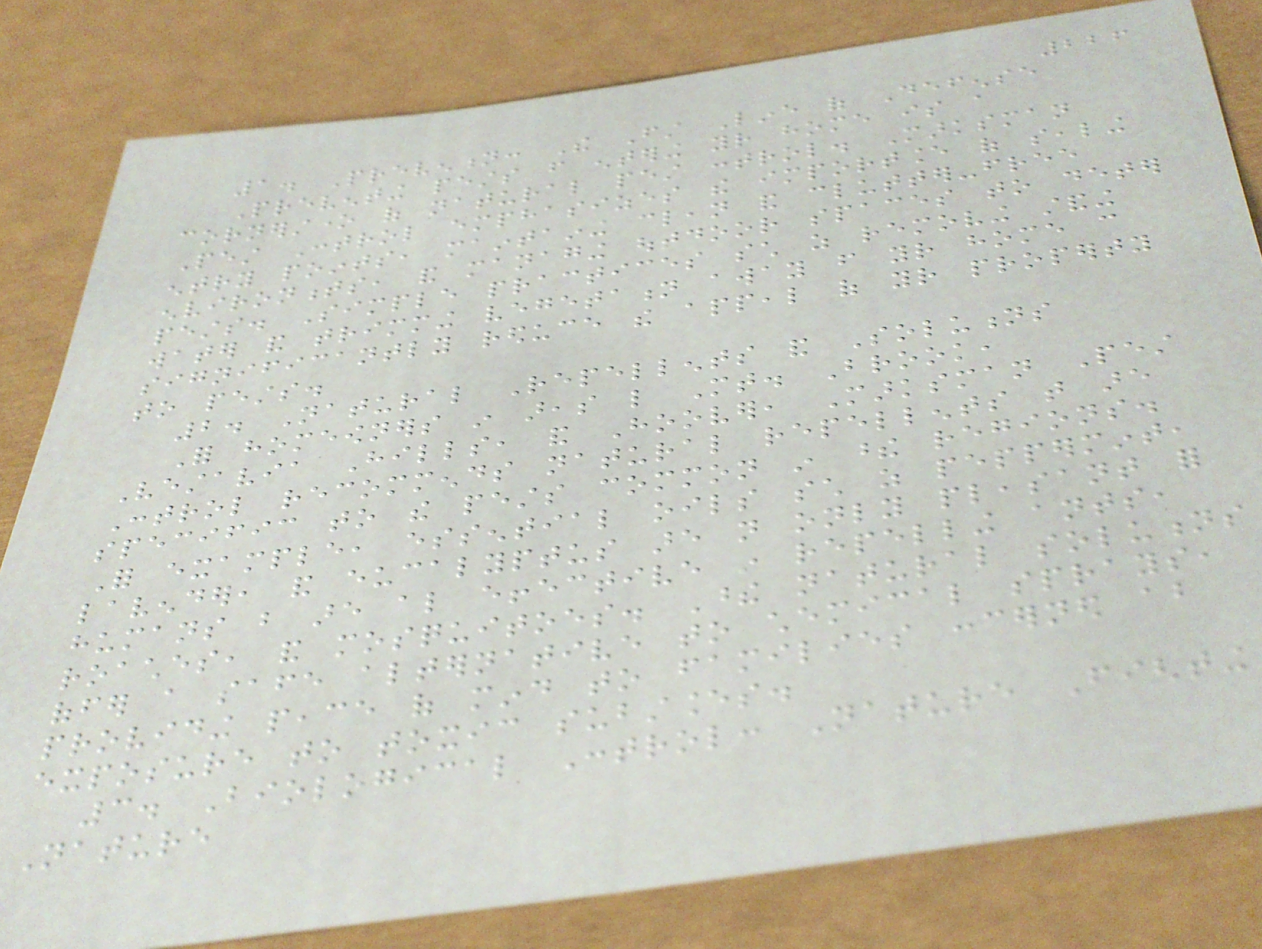226
1. Prevention: The First Line of Defense
Preventing pests from entering your home is a
cornerstone of natural pest control. Marksman
Pest Control emphasizes the importance of sealing
entry points, maintaining clean and clutter-free
environments, and managing outdoor spaces to deter
pests. Simple practices such as removing standing
water and trimming vegetation away from your home can
significantly reduce the appeal of your property
to pests.
2. Natural Repellents and Solutions
For homeowners in areas like Mt. Brook,
Vestavia Hills, and Hoover, Marksman Pest
Control recommends natural repellents that are
specific to the pests common in these regions.
For example, essential oils such as peppermint,
lavender, and eucalyptus are not only pleasant for
humans but are also effective in repelling ants,
roaches, and mosquitoes. These natural solutions
offer a safe alternative to chemical sprays,
providing peace of mind to families concerned about
exposure to toxic substances.
3. Biological Control: Nature Fighting
Nature
